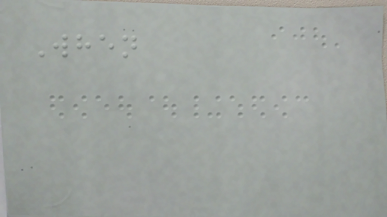When
